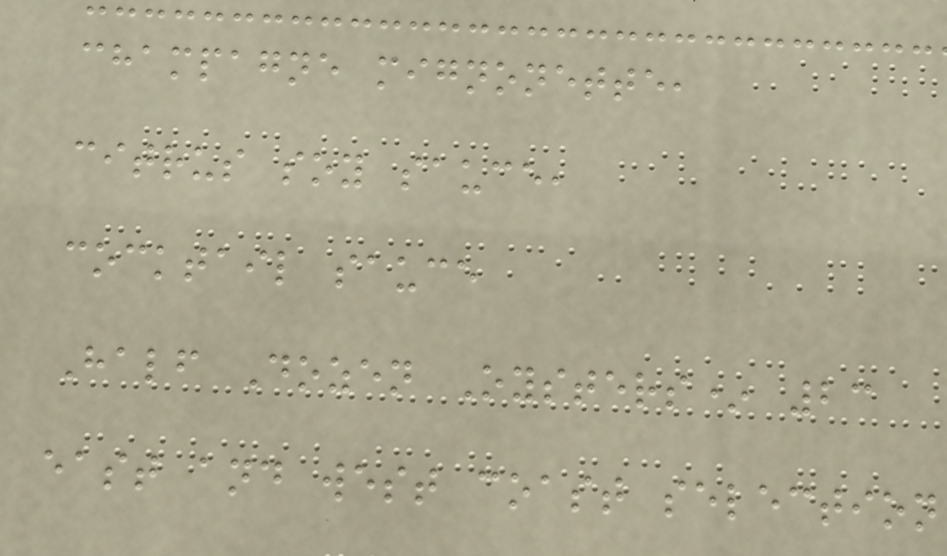champagne mignonette,
citrus soy sauce,
cocktail sauce
Half Dozen Oysters* 23
east and west coast selection
